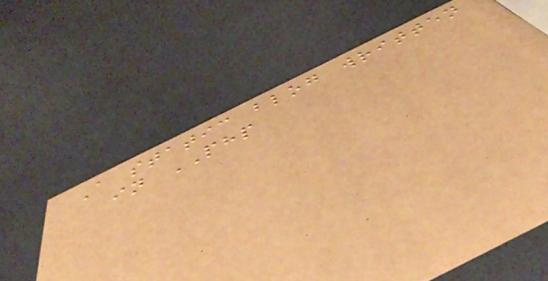A static blog written
in PHP
